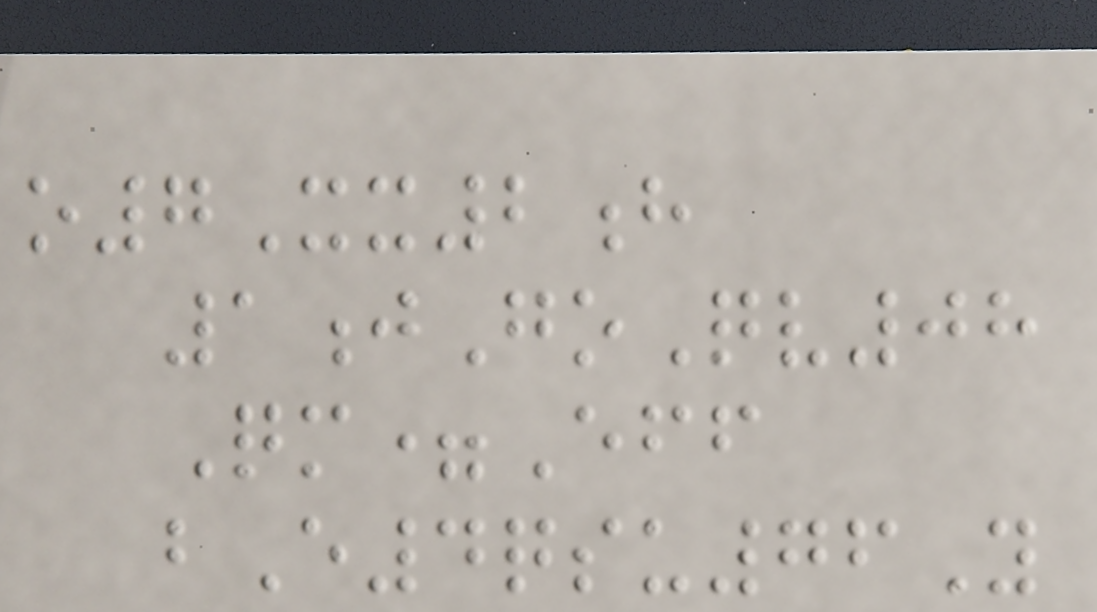o7Xx2h
1jGoQv08
Qm=Eff
bE4qsu76Y
